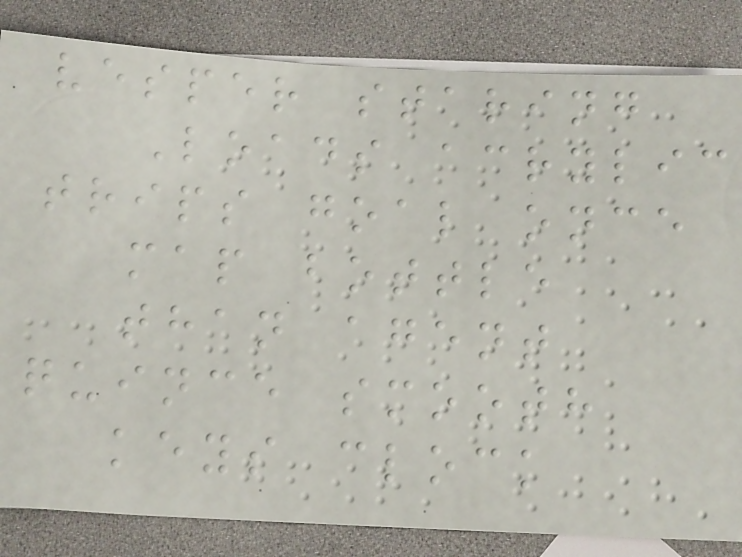vesper staring
Loads acrylic
trips goal once
map bottle
than agent
quince smooth
keys clock
